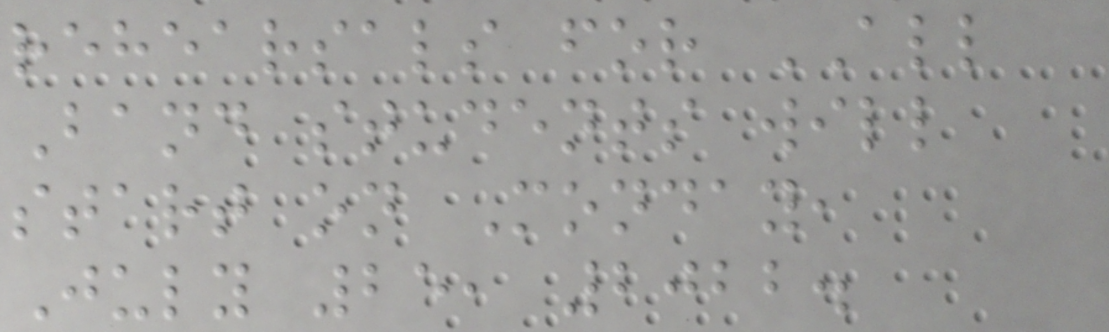rehearsals for ALL
Band students will
start on Monday,
July 25, 2022.
